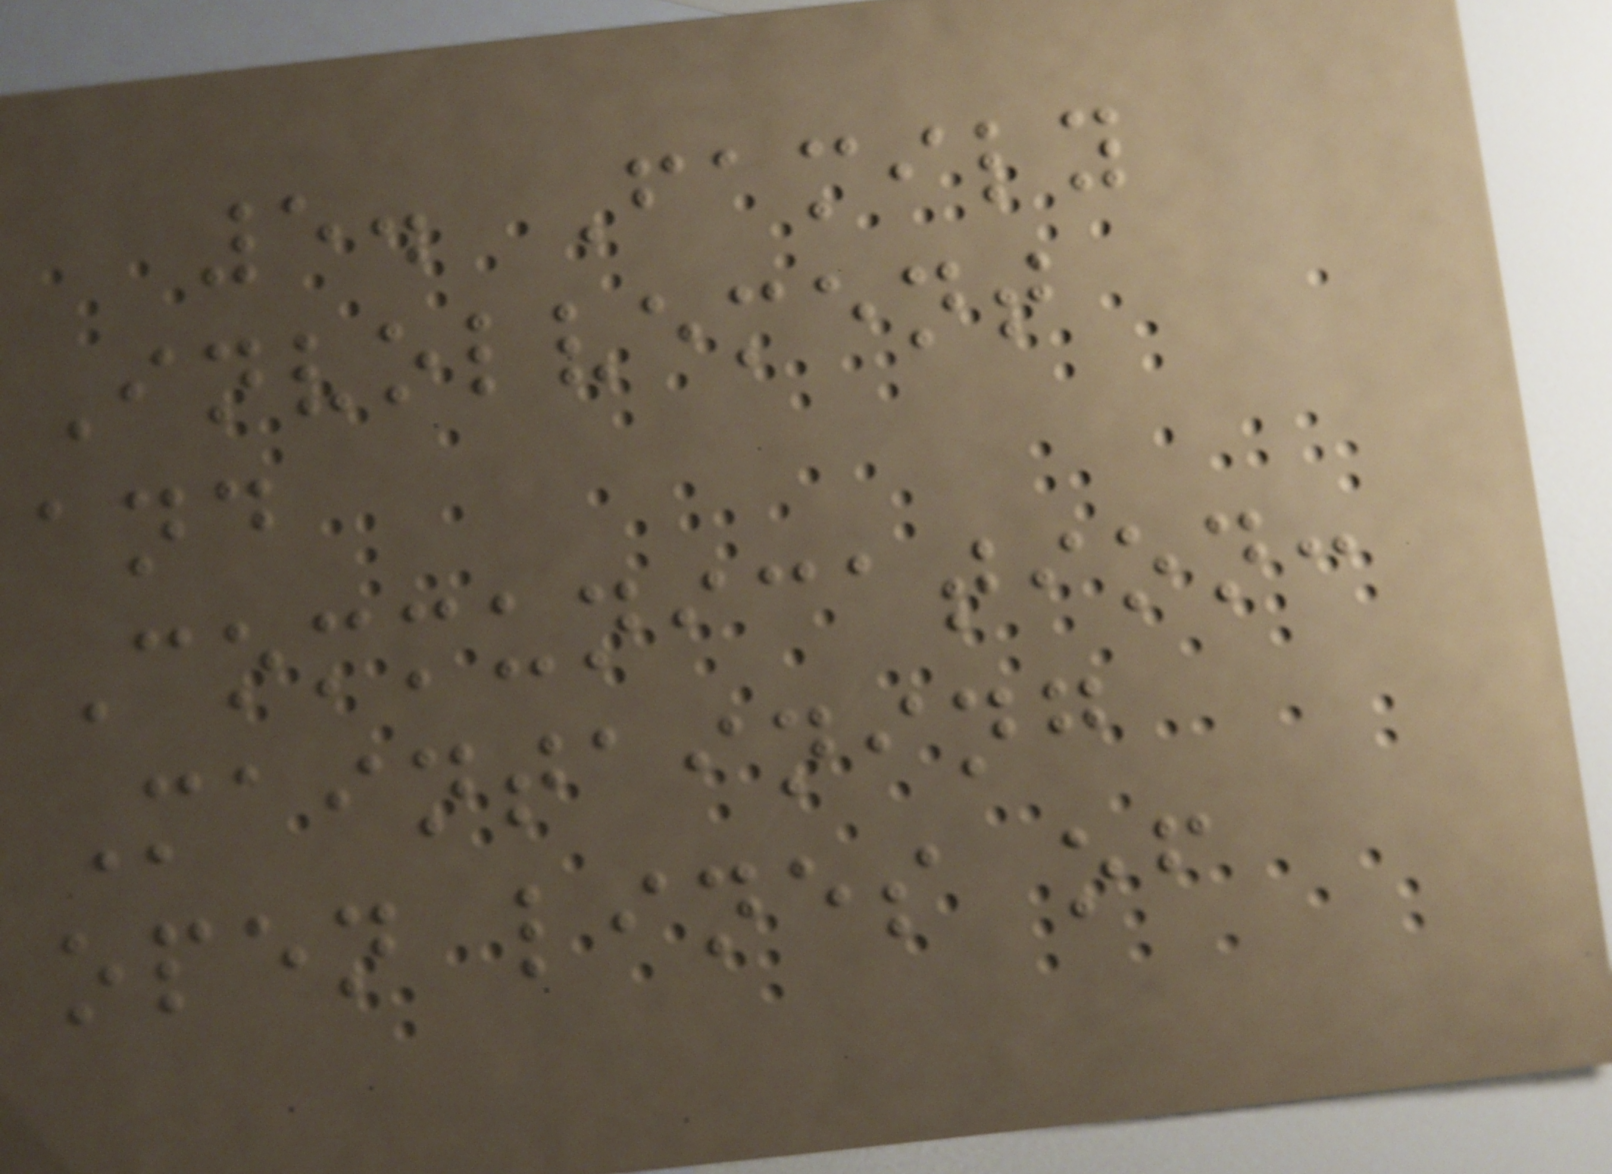5. Family
Involvement
and
Communication:
Maintaining
open lines of
